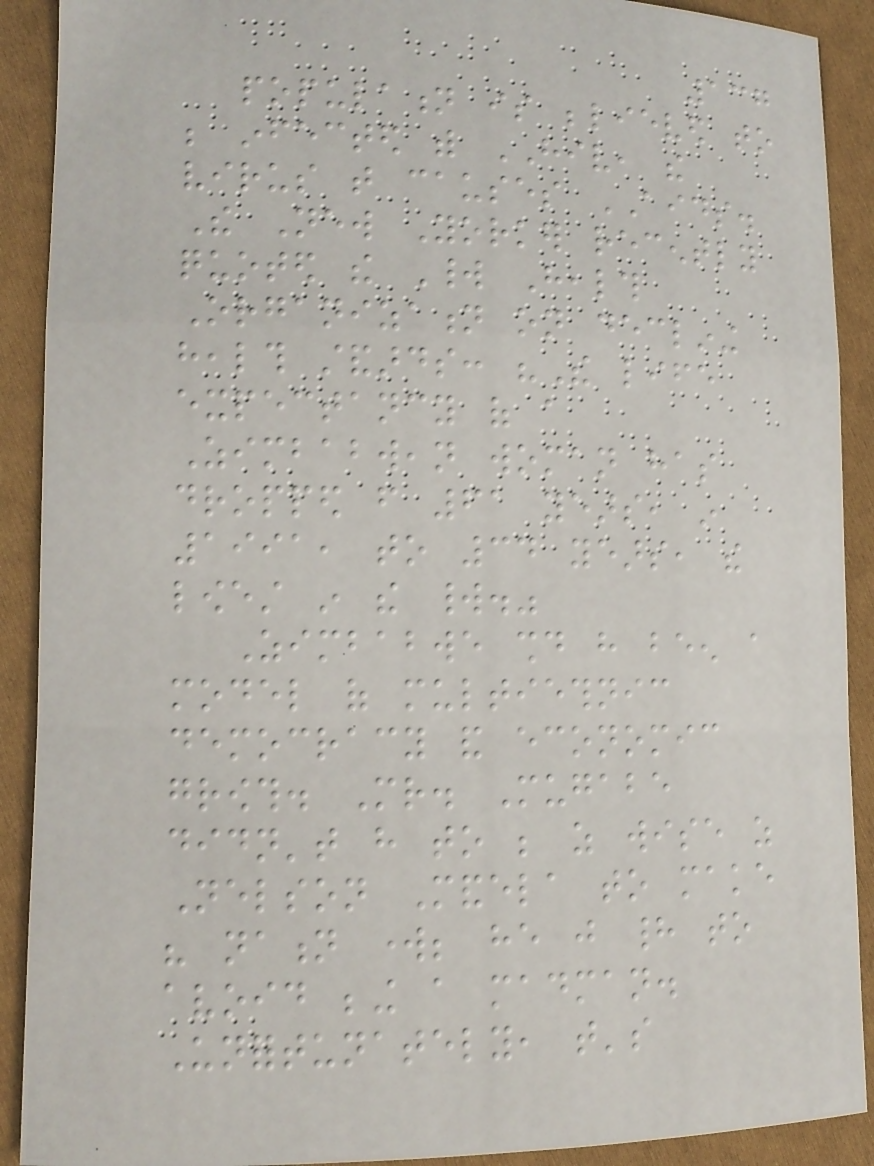137
population is believed to
be infected with HIV, the
virus that causes AIDS.
The New Yorker recently
quoted the World Health
Organization on declining
health standards: "The life
expectancy of a
Zimbabwean woman has
dropped from 61 years, in
1991, to 34 years, the
lowest in the world."
Zimbabwe should have been a
model of multiethnic
democracy and economic
growth. Mr. Mugabe
didn't have to be as wise as
Nelson Mandela to make
his nation work; he just had to
avoid being a madman.
Unfortunately, that's
